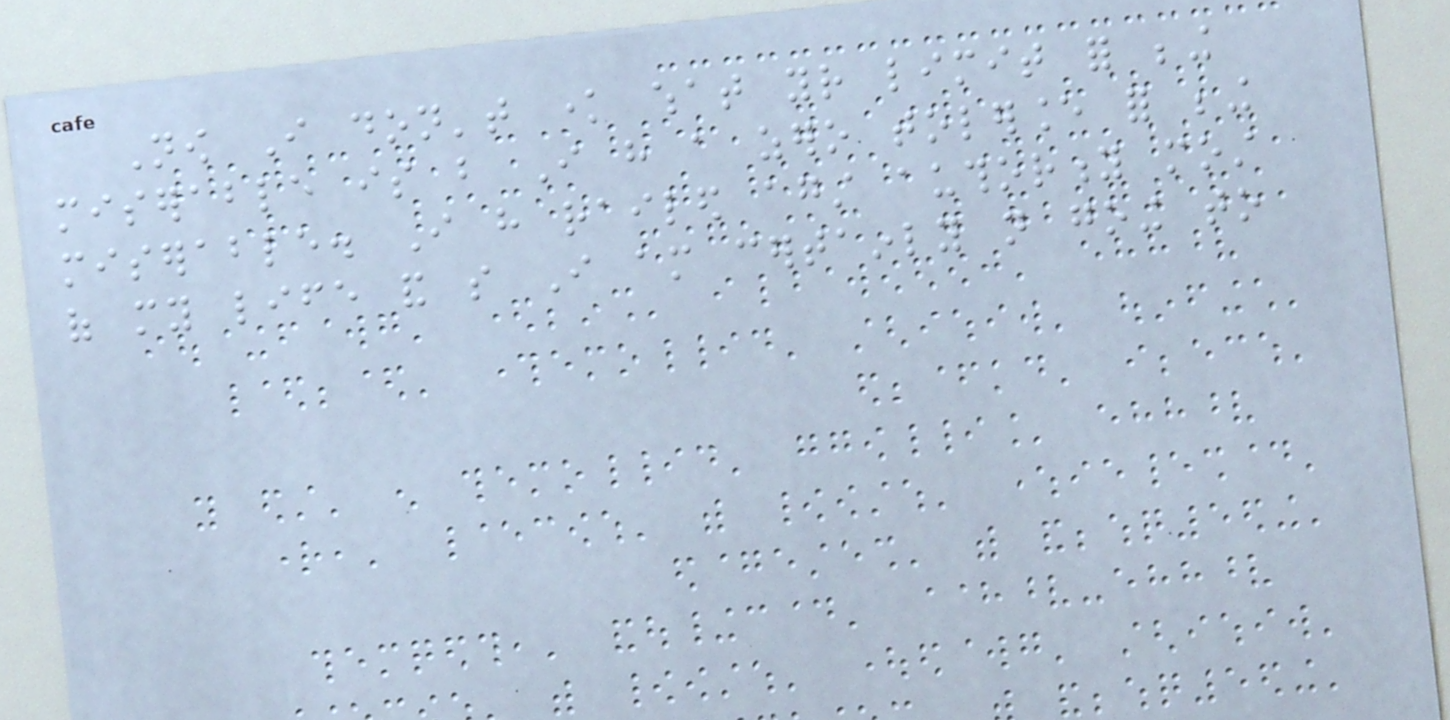Now I don't know what your limit for being
miserable is but I have a zero tolerance for being
miserable. I have railed against authority most
of my life and so I am certainly not going to
